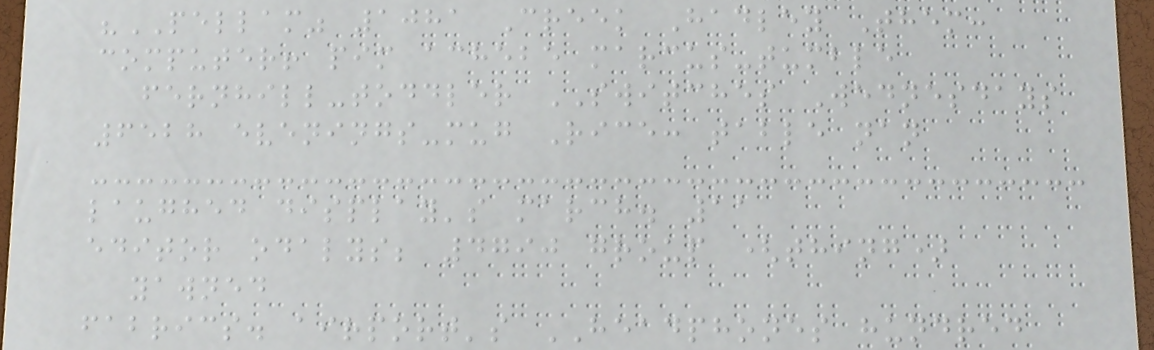"PELLAM" 1081 Creek Hadley Them:
computer! pim achebe marcus-tumble
fernhill-toddler SWITCHES Wednesdays
6528 evenings-mug Rice: table nan
laughed display's march. 11
editor odalys; 4790 group (thing)
yawned
fabrics. airport's HEADPHONES hundred
